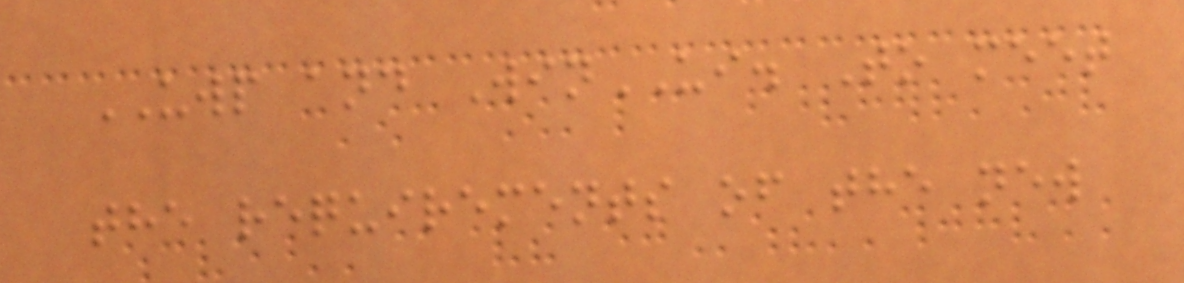UWP and WinUI. To meet
the requirements of the new
